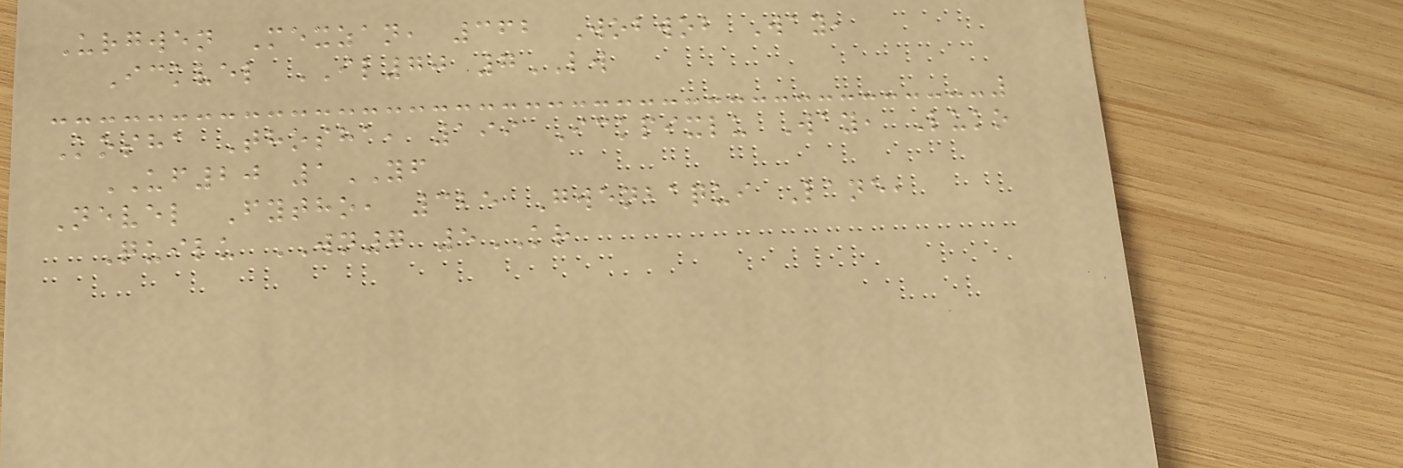Urgwen Mexzan, 362 Wobwob Way,
Ickvel IL70 7LW
Kosha Thosha, 199 Ickpixlu Way, Luko
UF20 1YF
Nevel Fytho, 325 Gwenbaqui Lane,
Quilu WN7 5KR
